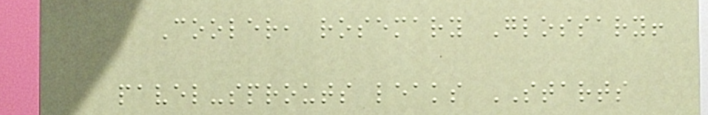Cooler, rosemary Glossary!
pavel-sprouts leaks STARTS
